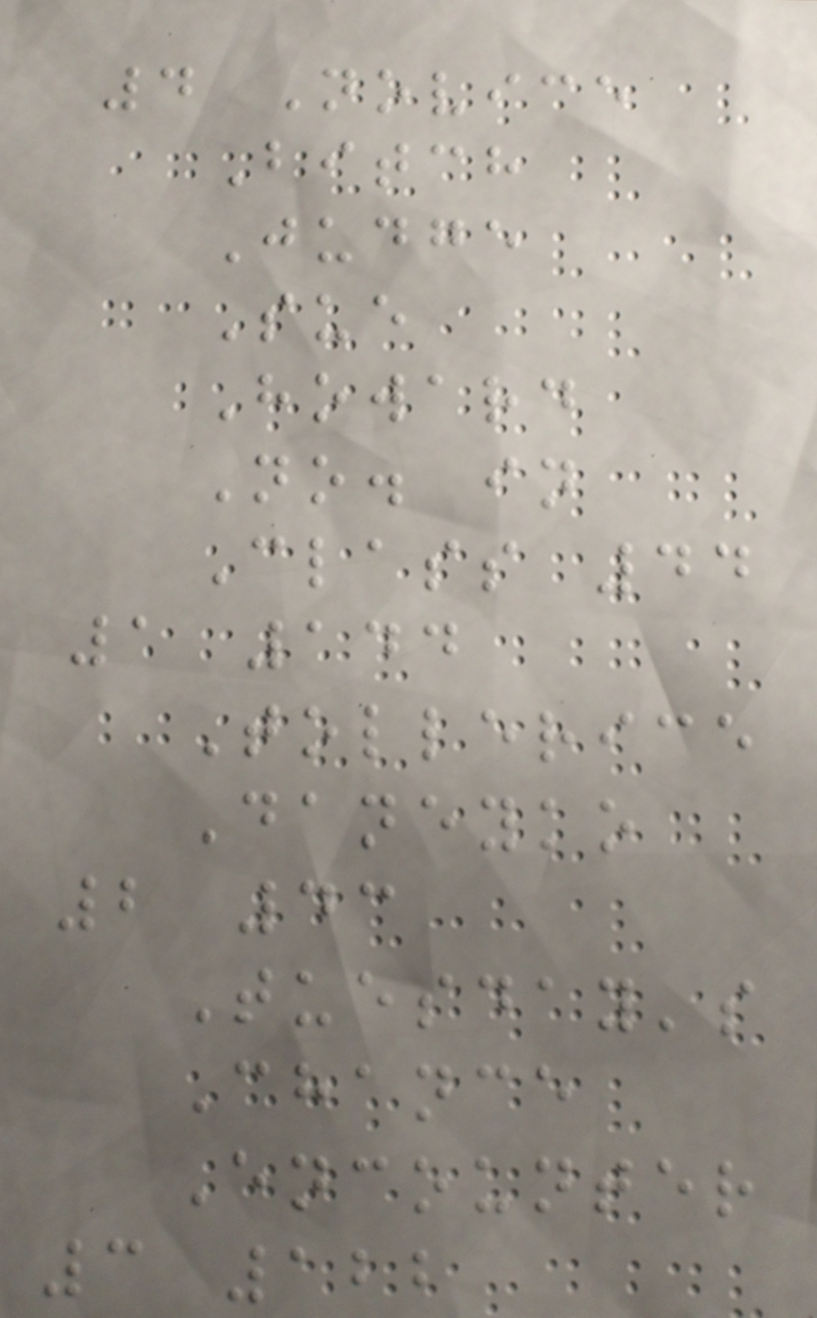4 Novice
Bitch
Judge
Sue
Howard
No. in
Class 44
1 144
Tollerice
Daneyko
2 43
Tuesday's
Chance
Encounter
3 122
